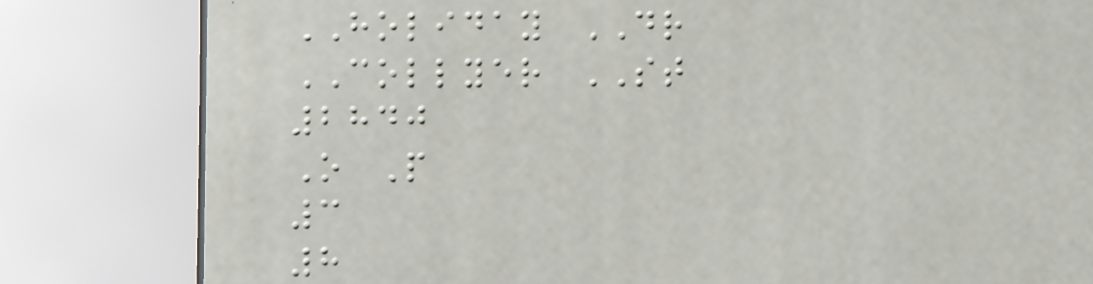HOLIDAY DR
COLLYER ST
2840
O P
3
8
